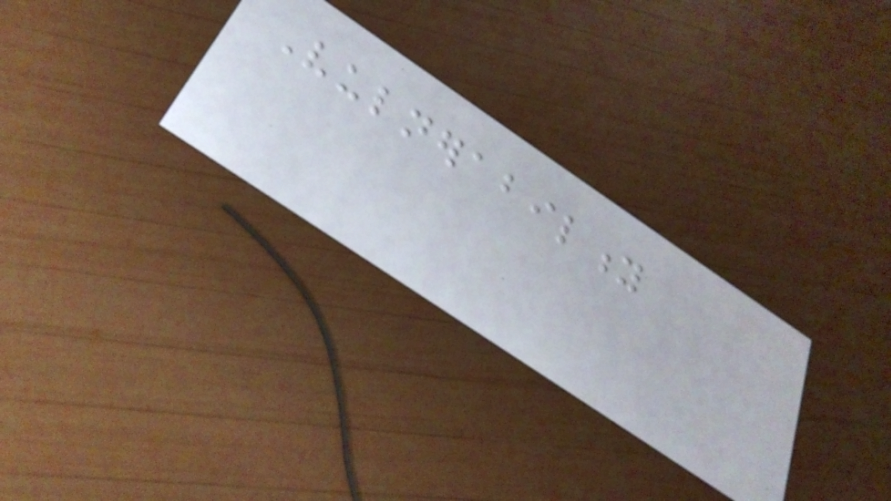Vulnerability
